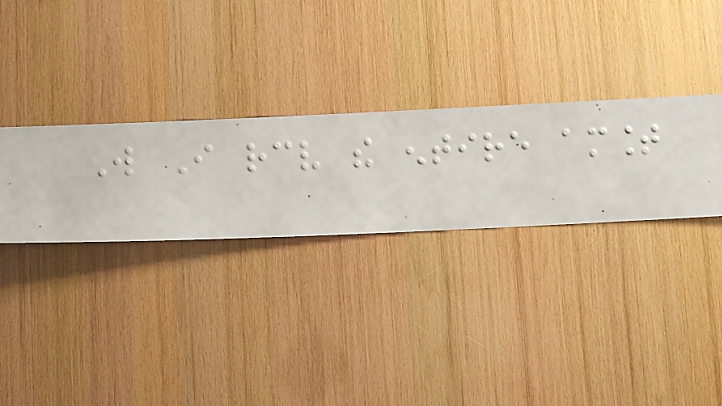Will I receive the entire amount
